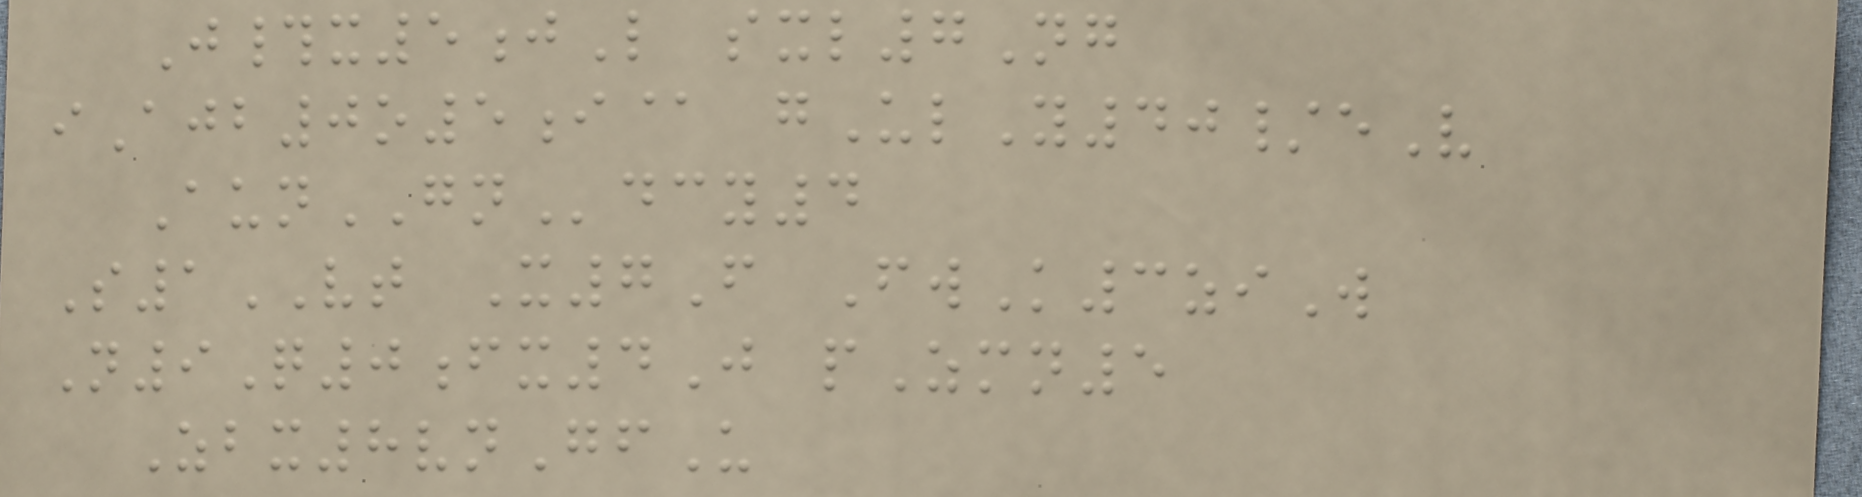J#x5jL sxl7Ng
iAjb0o5i@ gUlY40/eV
AunGNdcy4
S1VT X7F FwK3ziW
N9Q0fx4J pZmn5
Zbx8vnGfU
